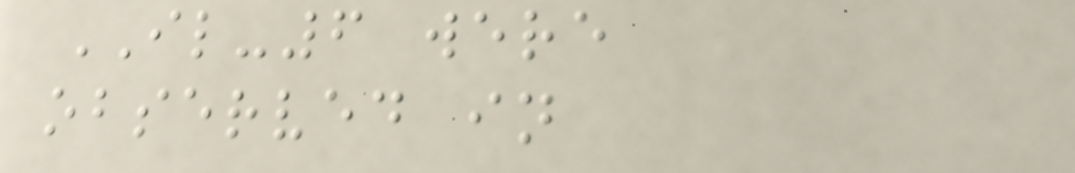IL-6 were
observed in
